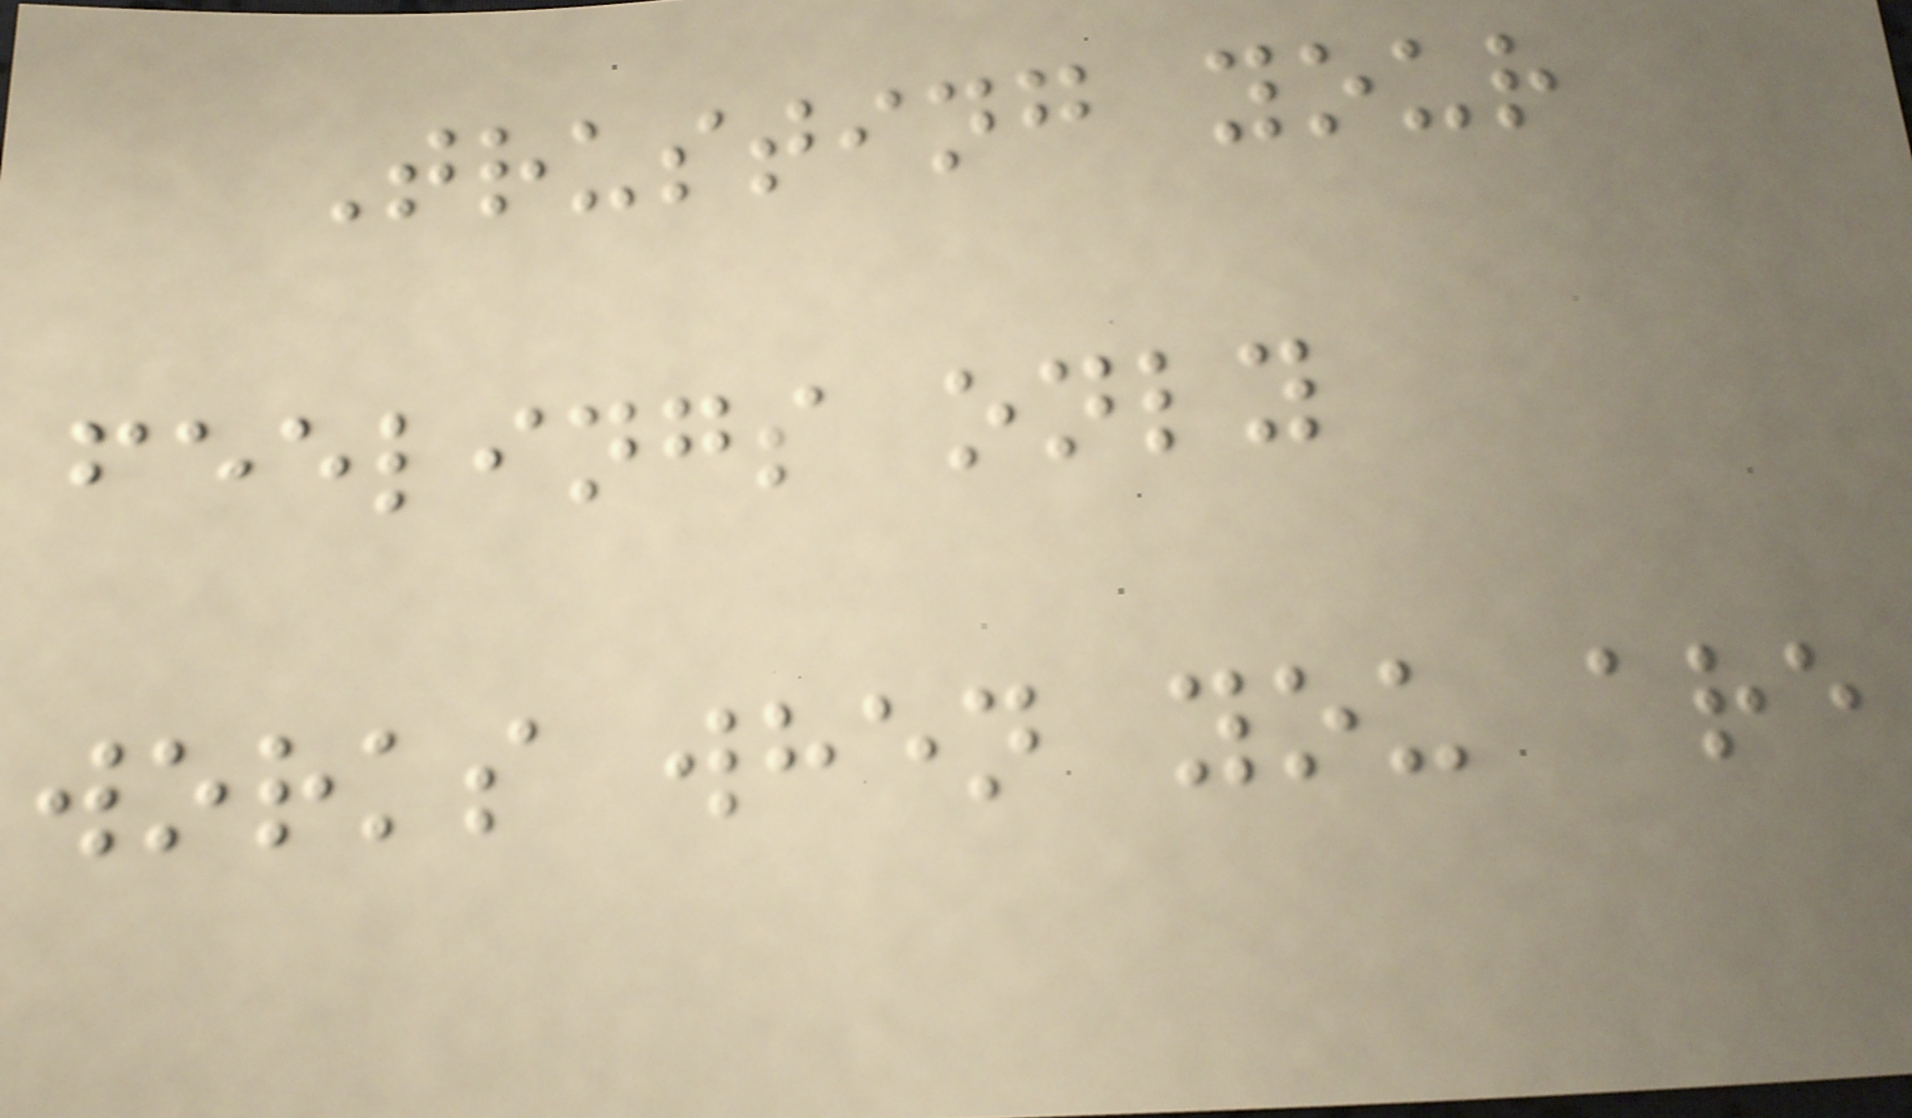Trusting your
feelings only
works when you are
